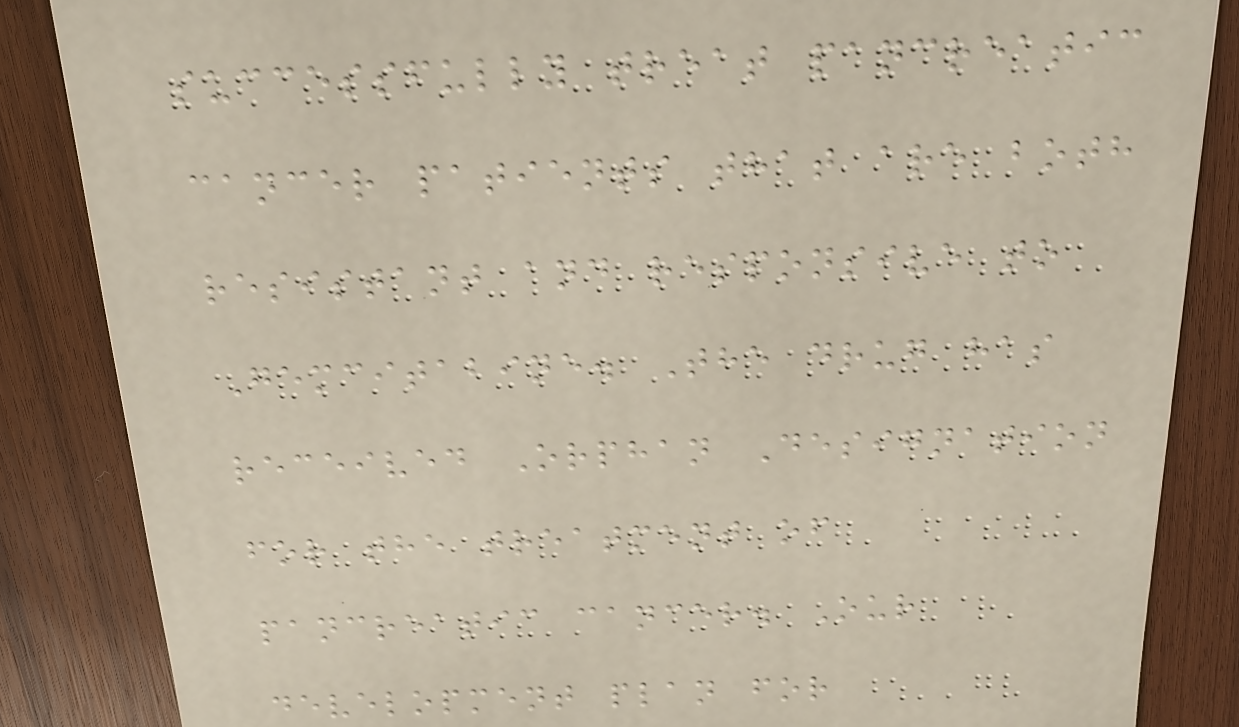successfully treat pancreatic
cancer patients that are both
resistant and responsive to
Gemcitabine. The drug has
received Orphan Designation
for the treatment of
pancreatic cancer. Our
development plan for
